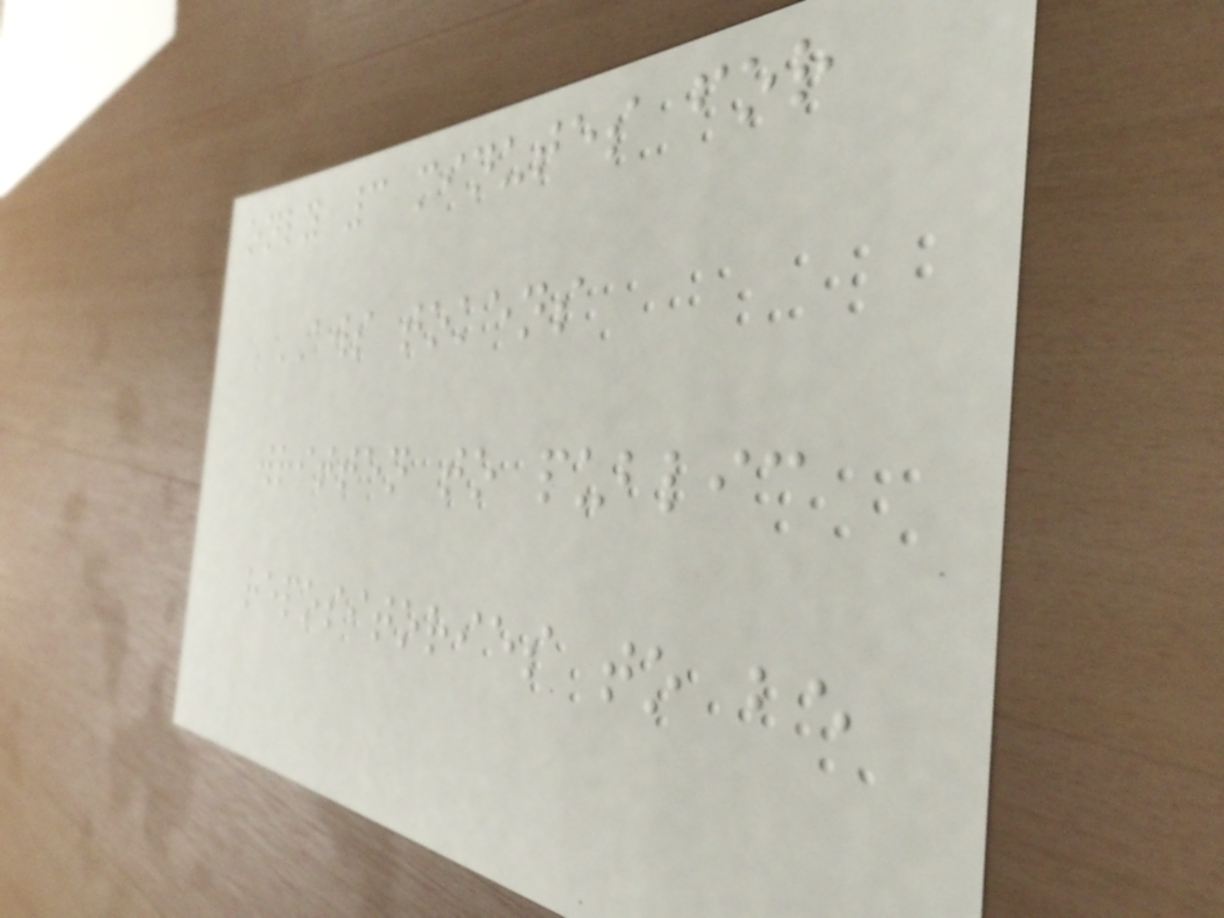only 3 minutes for
AWS tokens
written to public
repositories to be
